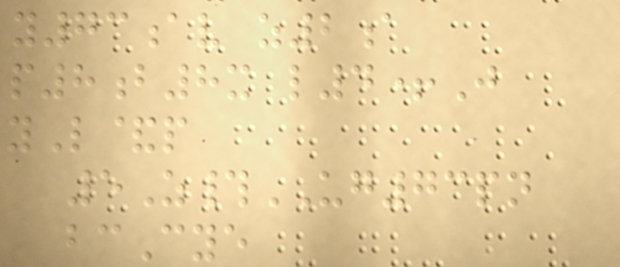y73av z2a
p8b8x l4+J
yL&p
5Z#UG73pn
bcCye
